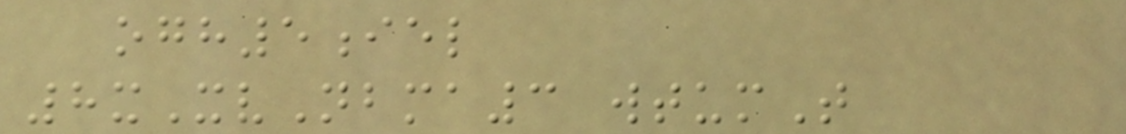ogh5iel
8xXvNbma3 wtumT
